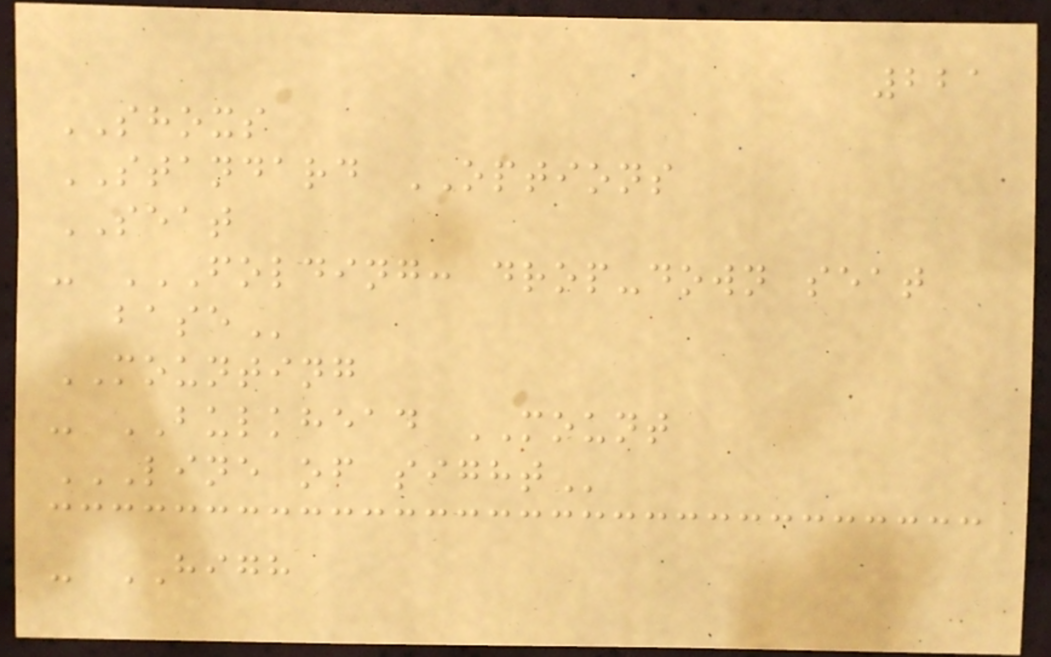221
SHOXS
STANDARD OPTIONS
SEAT
- FOLDING: DROP-DOWN SEAT
BASE
MOUNTING
- BULKHEAD MOUNT
LINE OF SIGHT
- HIGH
